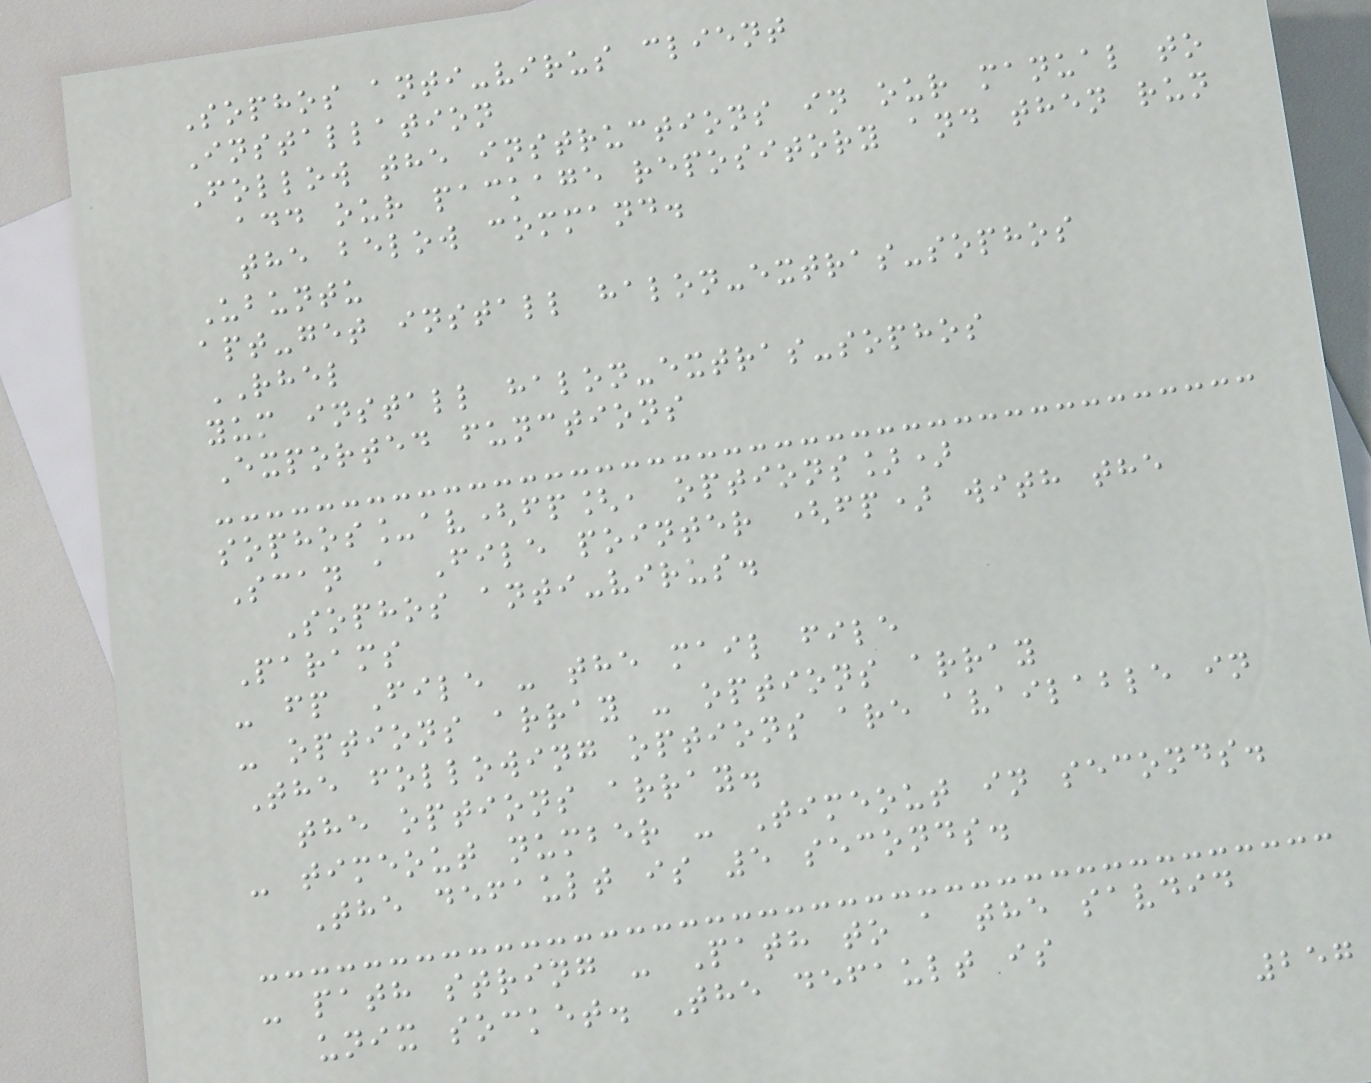Sophos anti-virus client
Installation
Follow the instructions in our manual to
add our package repository and then run
the below command.
Ubuntu
apt-get install halon-extras-sophos
RHEL
yum install halon-extras-sophos
Exported functions
sophos_av(fp[, options])
Scan a File pointer (fp) with the
Sophos anti-virus.
Params
- fp File - the mail file
- options array - options array
The following options are available in
the options array.
- timeout number - Timeout in seconds.
The default is 5 seconds.
- path string - Path to a the savdid
unix socket. The default is
257
